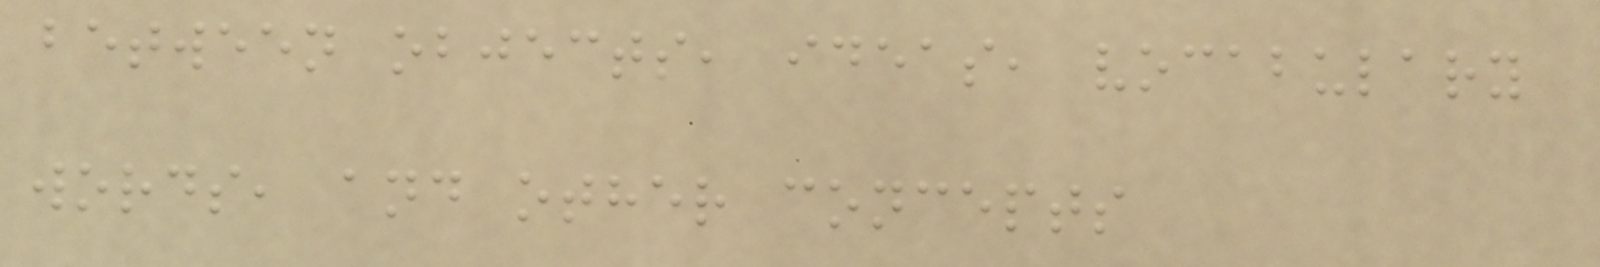between objects, ideas, vocabulary
words, and other concepts
